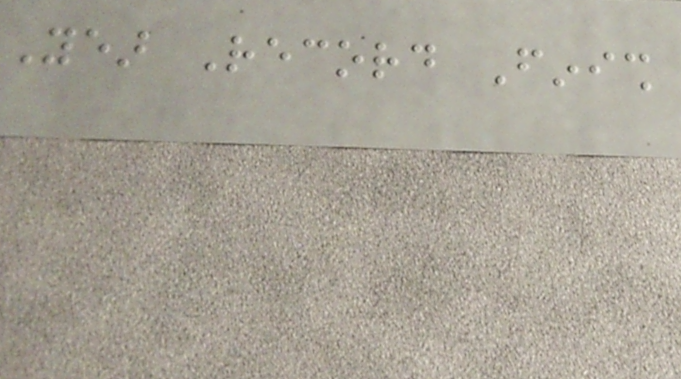Year Record Finish
